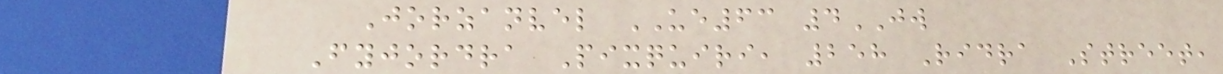Jorzanvel UE63 4JW
Fyjordra Pixquiri, 258 Ridra Street,
